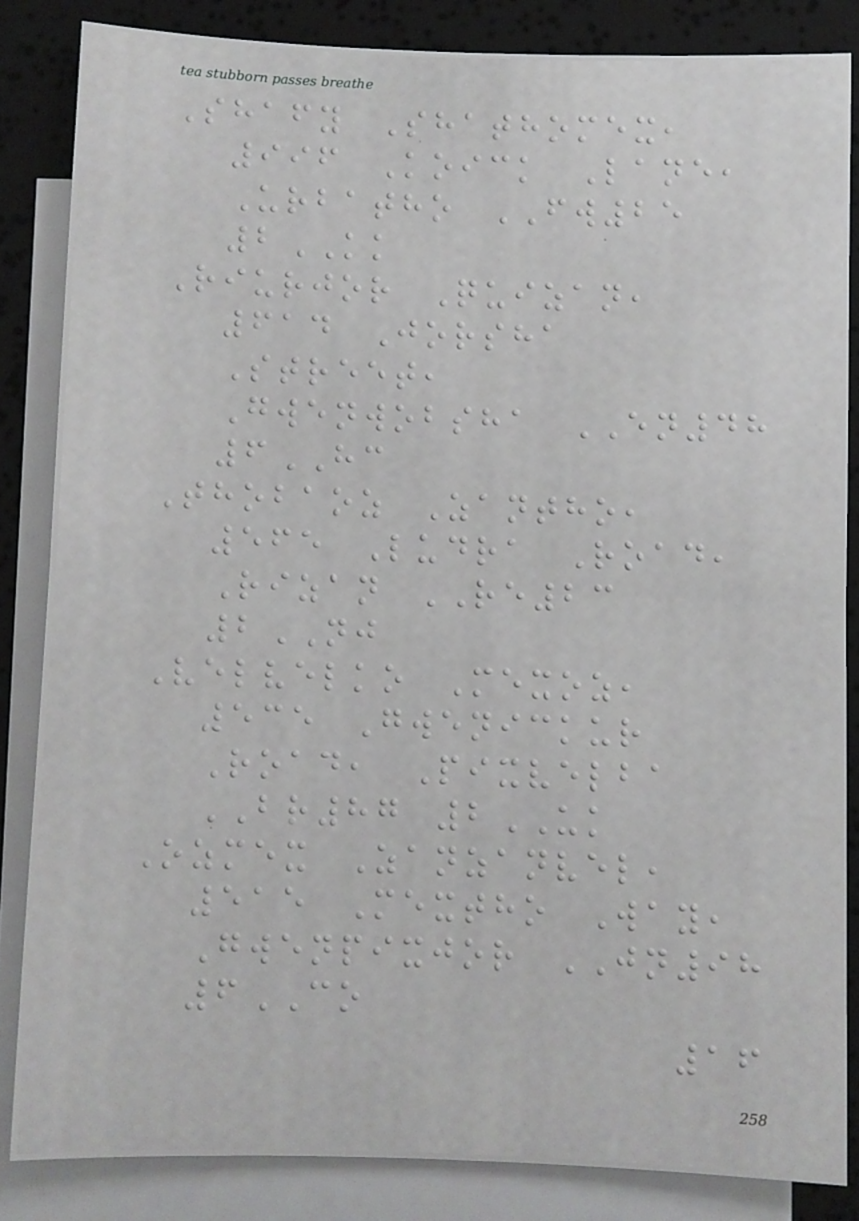Shafy Shathomex,
996 Koick Lane,
Urbatho FW25
2KK
Riurjor Quizan,
614 Jorsha
Street,
Gwenwobsha EN48
6HC
Thobaoz Zantho,
565 Ludra Road,
Rizan RE23
2NJ
Velvelko Mexoz,
535 Gwenickur
Road, Pixvelba
BR87 2UK
Ozmex Zanzanvel,
515 Mextho Way,
Gwenpixjor JN98
6CO
16
